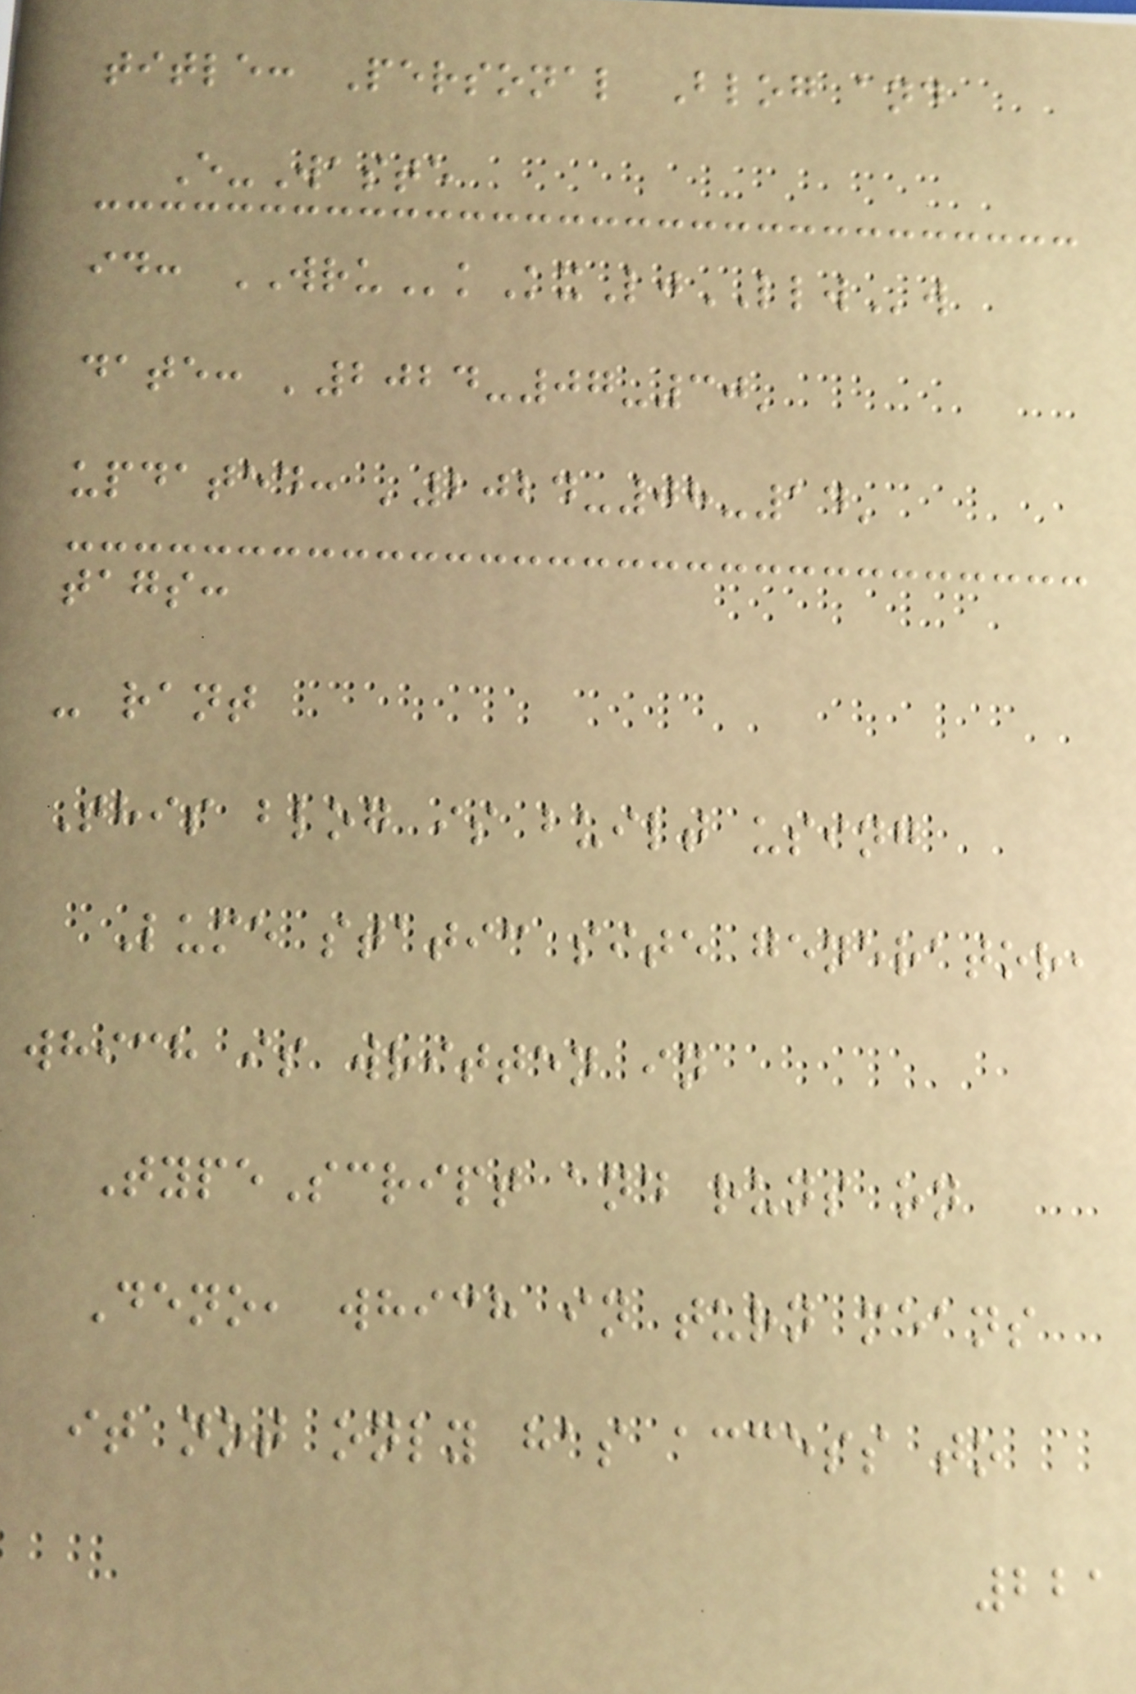title: Personal Blog and
E-Waste
id: WRUkKxLjLLWw
date: '2024-07-30'
updated: '2024-08-14'
tags:
- rant
This blog is built using
Lume static site generator,
which is written in
TypeScript and runs on
Deno, which in turn means
it not only has access to
221
